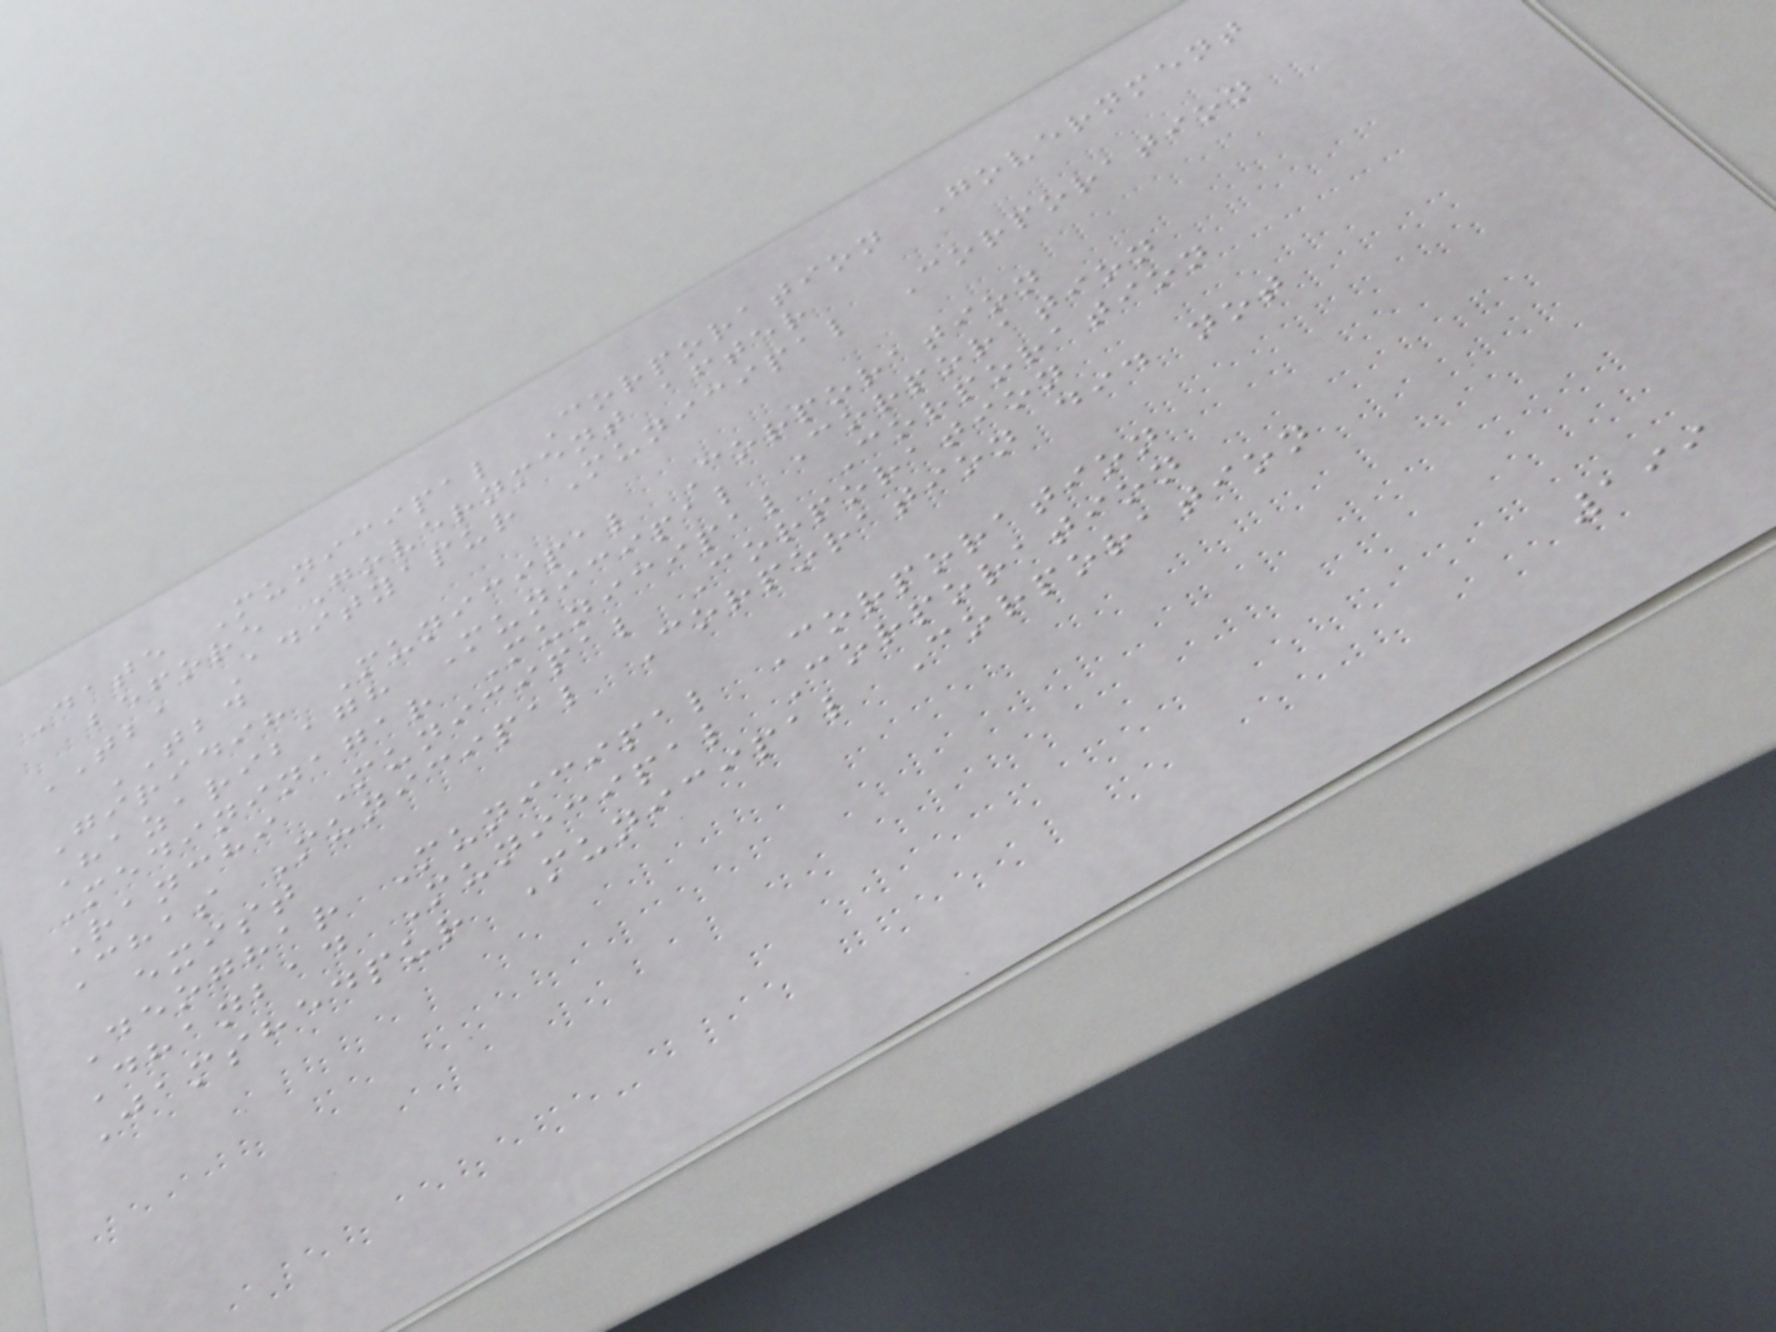Date Municipal Corporation Government
before Government after
TBA Adityapur Municipal Corporation
TBD
Giridih Municipal Corporation
Hazaribagh Municipal Corporation
Medininagar Municipal Corporation
Ranchi Municipal Corporation
Chas Municipal Corporation did not
exist
Deoghar Municipal Corporation
Dhanbad Municipal Corporation
Jamshedpur Municipal Corporation
199
